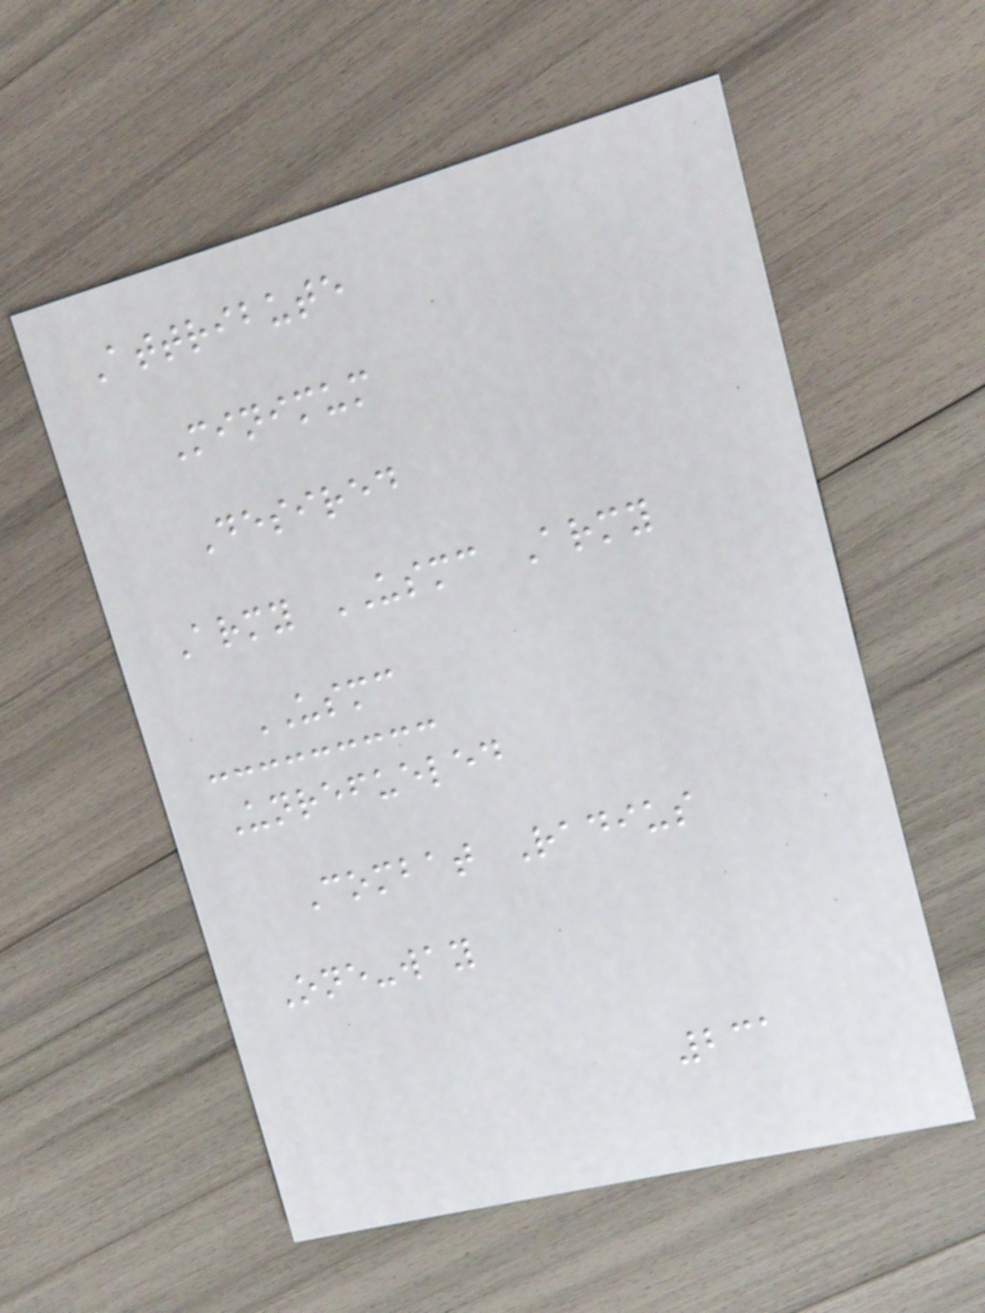Attribute
Minimum
Desired
Army USMC Army
USMC
Unrefueled
Combat Radius
One-way
231
